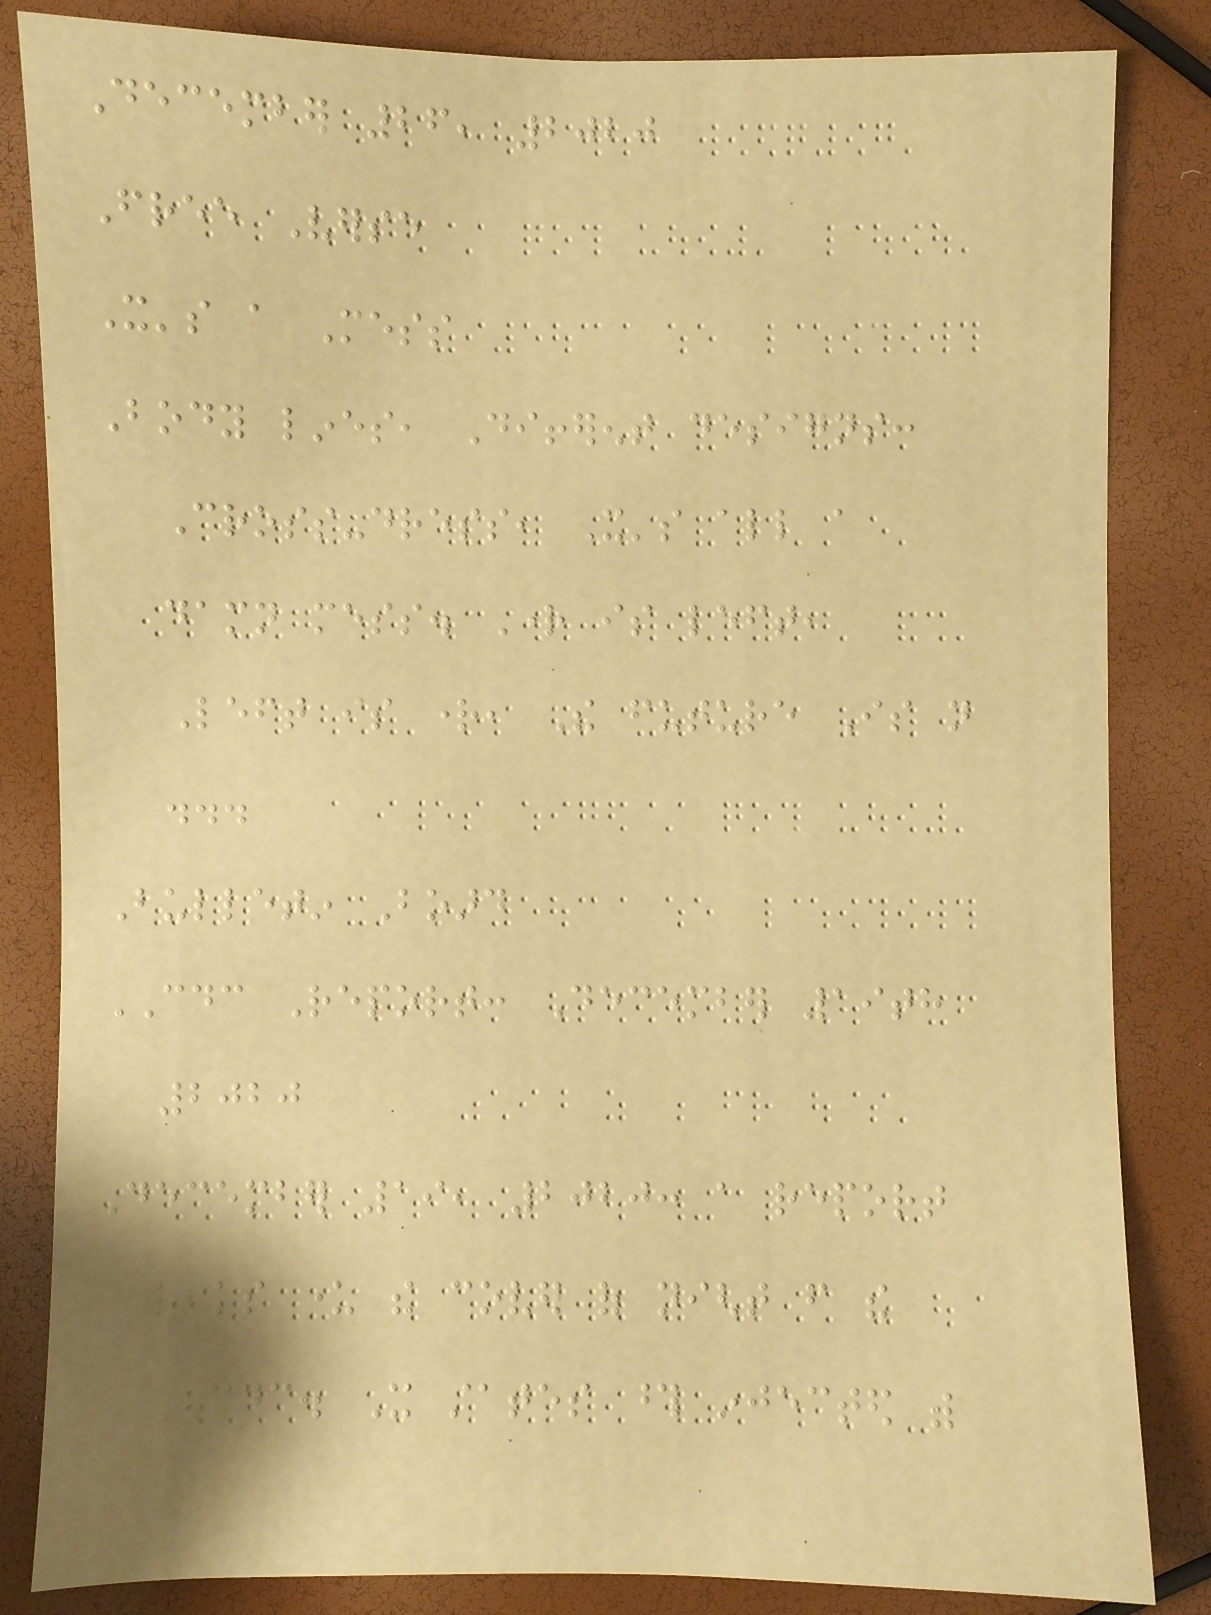December 26, 2020
Free Verse
It's a Mess
Body lines, Different designs:
Cross-dress, It's all a
damn mess. Right is left,
Left is right, The future Is not
...
Bulletin Board
CDC Report: December 19th
2020
December 19, 2020: a report
leaks under the cover of night from the
CDC. It states those injected with
